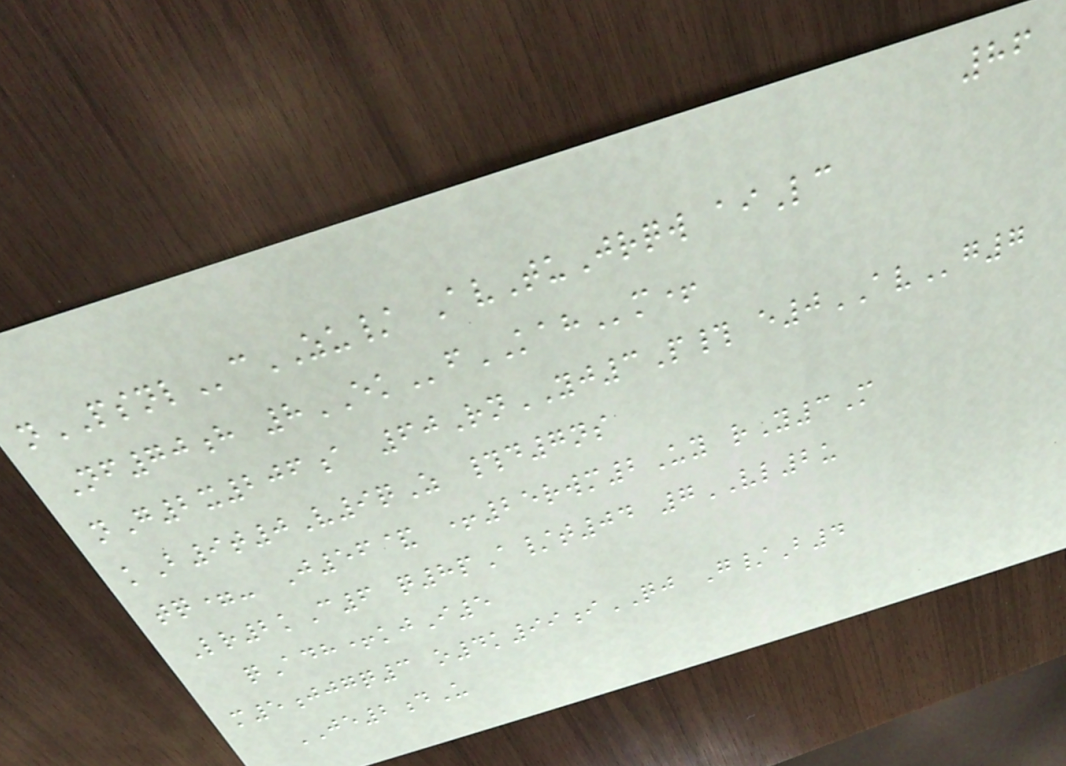86
nPSNLcZU/ AvTuJrqw aiLc
Nf70h 8EKfKAHm+
nG2x206a 60RnYJ3P# e0AVg7
kB9t0V9qZ #d7ns
tq=- J56& +25rwm2Uy rY3M
Lr2kC6 q8pA/t04 7VL2u
qAdh+kjI5
m5jjgq3 o4k99iQJ G/B4
JE2dU
